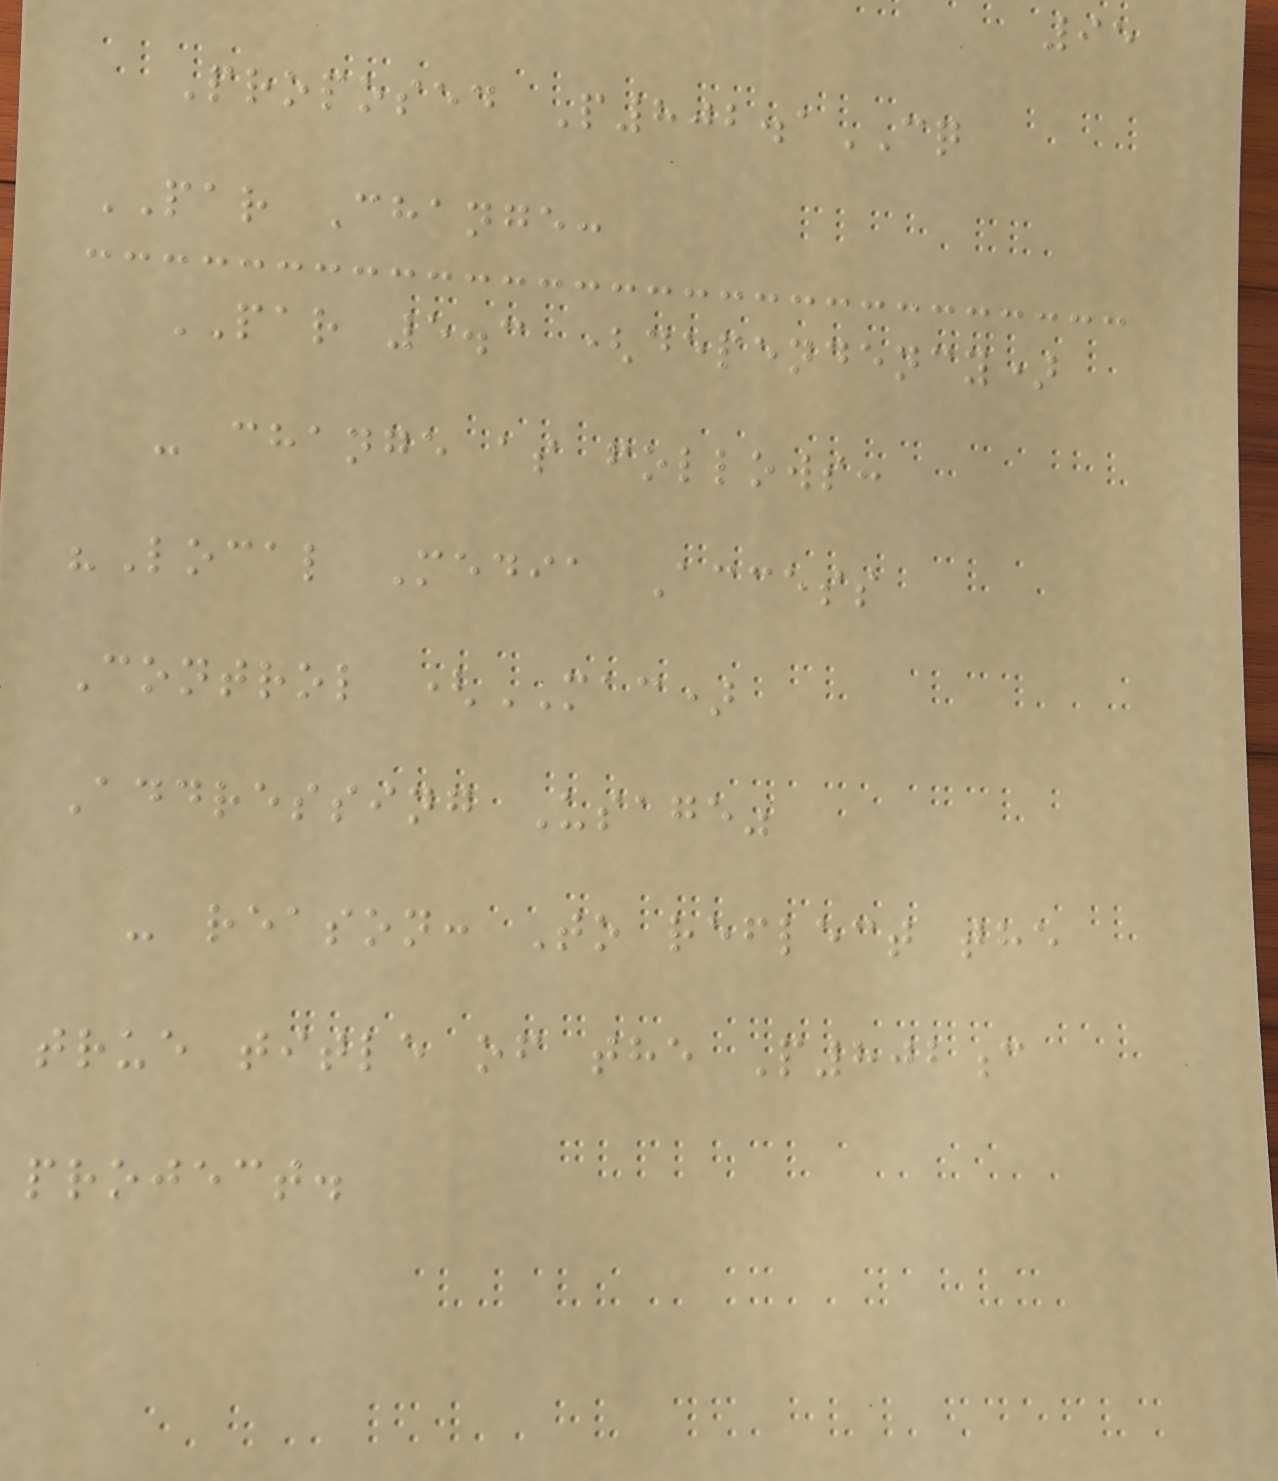95
Proposed P802.1CQ
PAR Change:
PAR 5.3 (dependency)
- change as follows:
"Local Media Access
Control (MAC)
Addressing Usage"
- reason: To reflect the
true title of the P802c
project.
